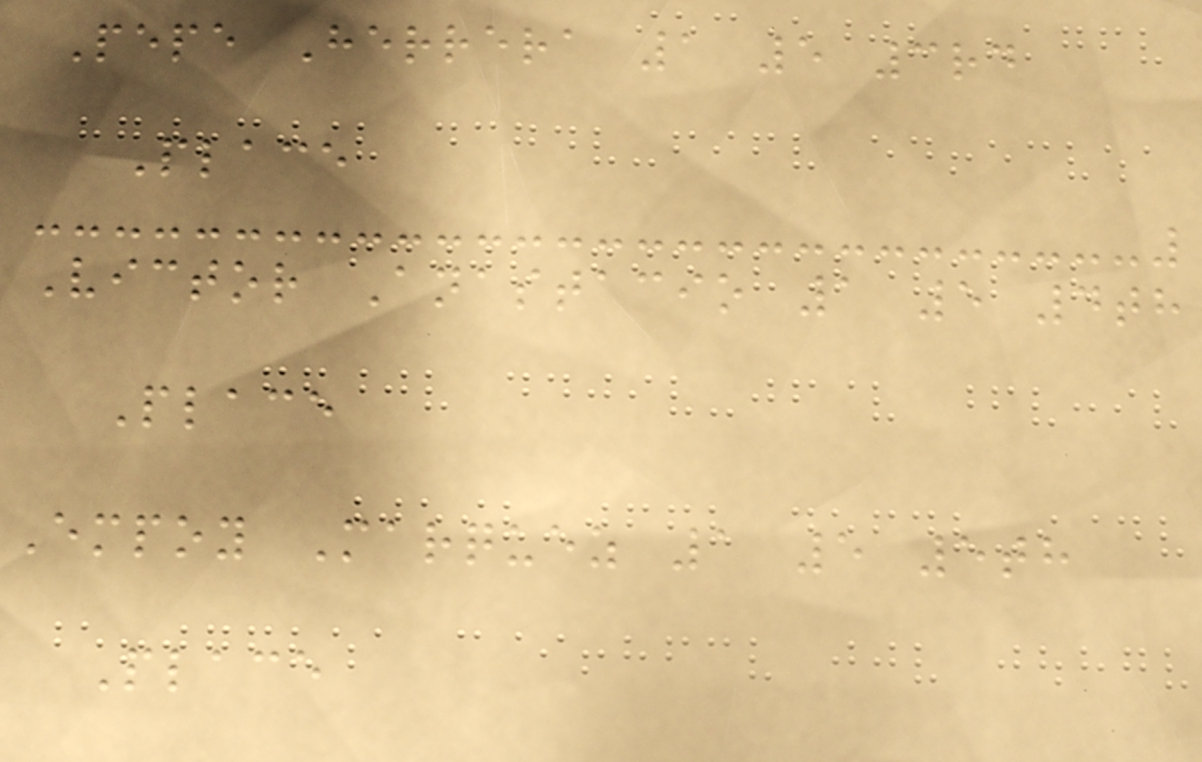Pepe Herrera 1 5 3rd
Place
Victor Anastacio 1 5 4th
Place
Empoy Marquez 1 5 5th
Place
